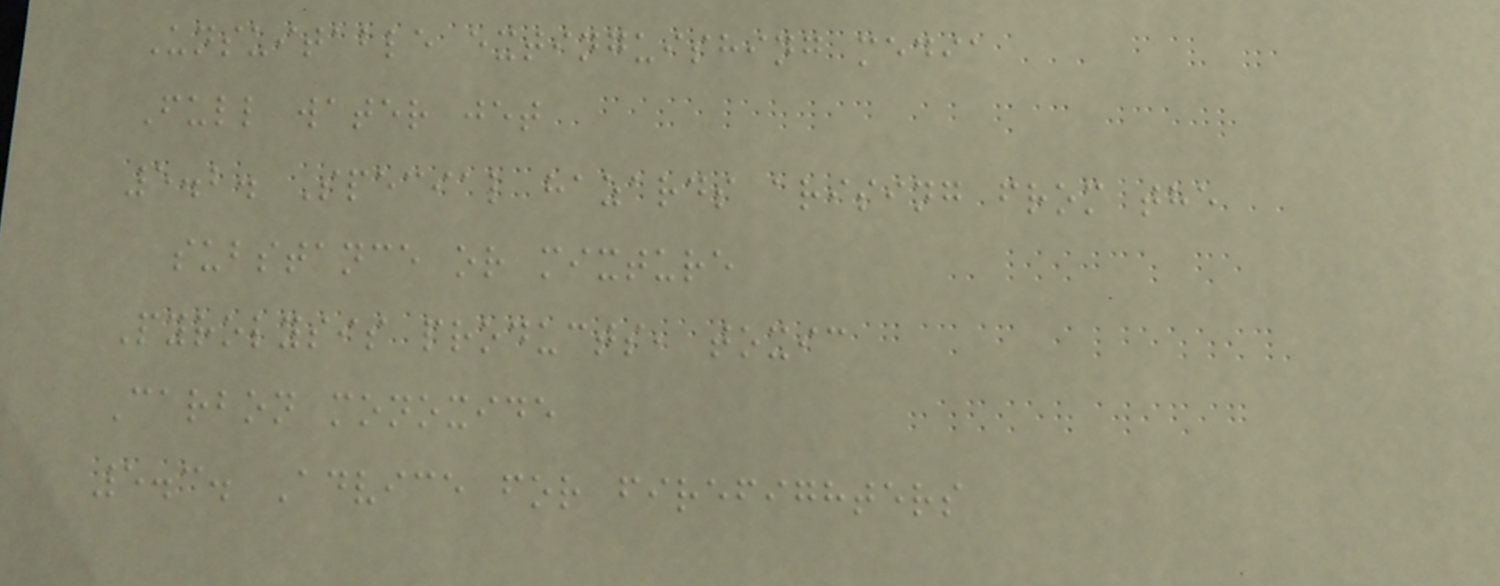Unsuitable extinguishing media
Full water jet
5.2. Special hazards arising from the
substance or mixture
Pyrolysis products, toxic
Carbon monoxide
5.3. Advice for firefighters
